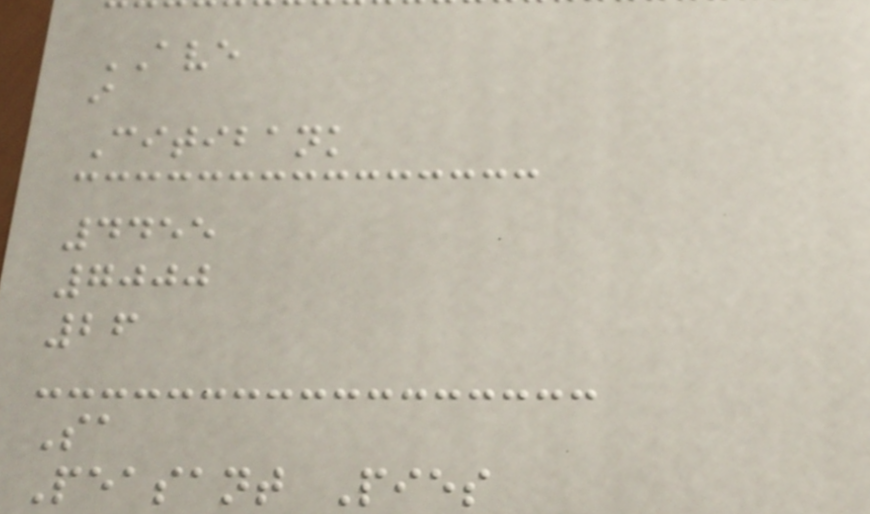AVE
i
Citibank
4455
7000
26
Sa
Peasant Pies
